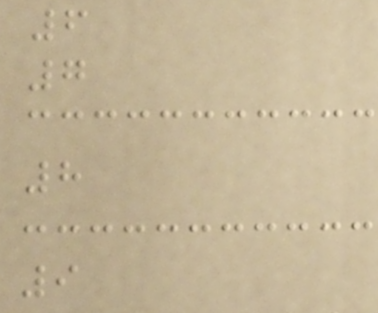6
7
8
9
